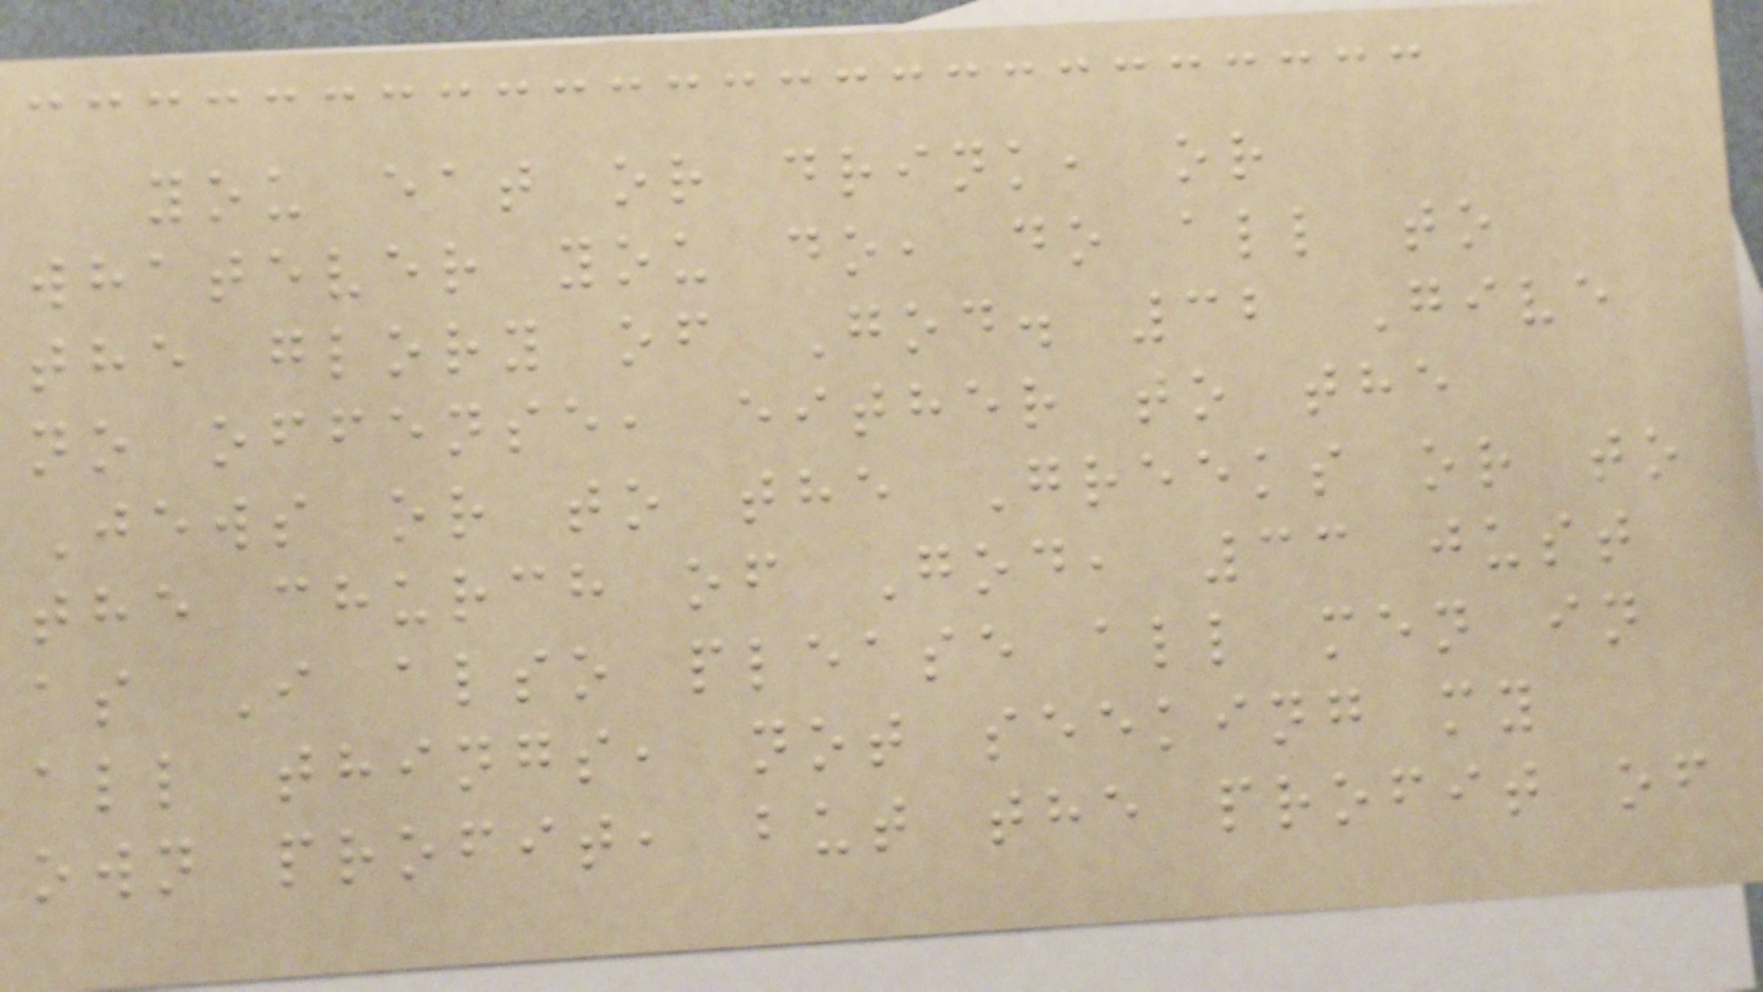you eat or drink, or
whatever you do, do all to
the glory of God. 32 Give
no offense, either to the
Jews or to the Greeks or to
the church of God, 33 just
as I also please all men in
all things, not seeking my
own profit, but the profit of
